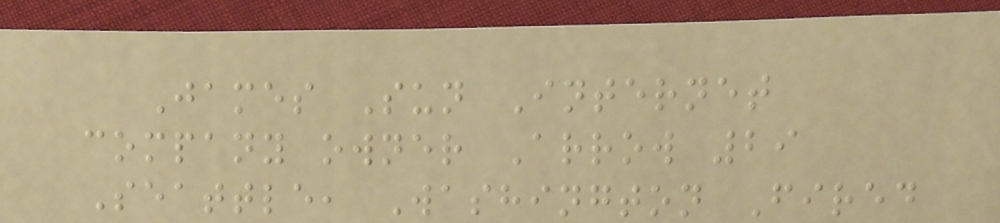James Sun Internet
company owner Arrow 29
Seattle, Washington Fired
